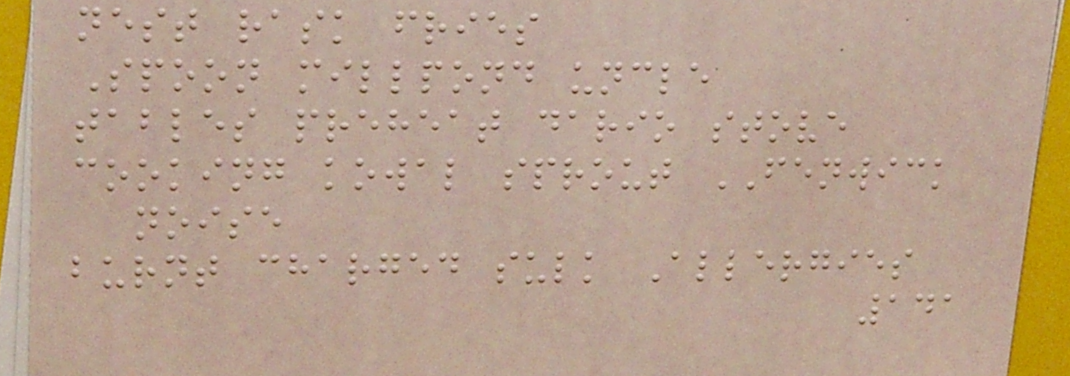nest rask fries
Spoon millpond uncle
tables preheat dario stove
cooking kowal sprout FENWICK
noise
burnt charged sulk Allergies
141
